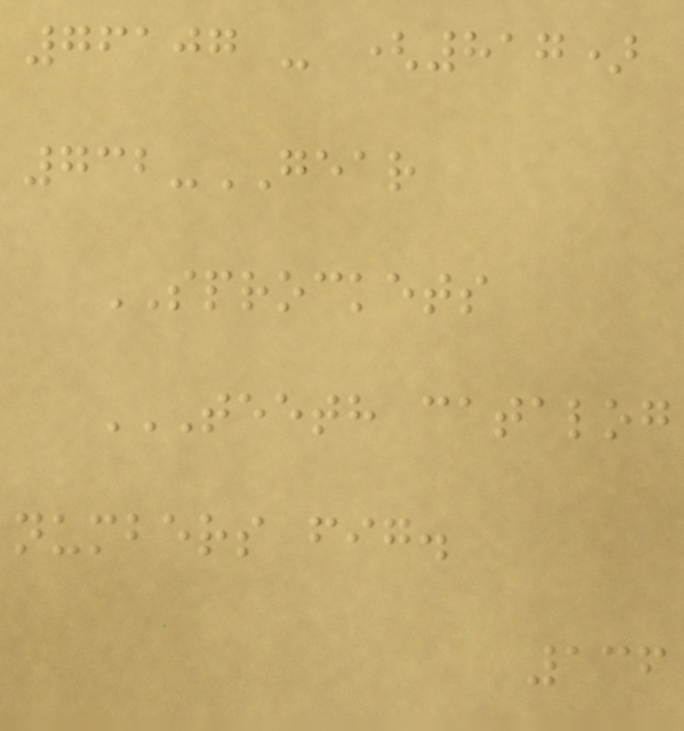76107 - (817)
732-GEAR
SPROCKETS
TEETH CATALOG
NUMBERS FIG.
136
